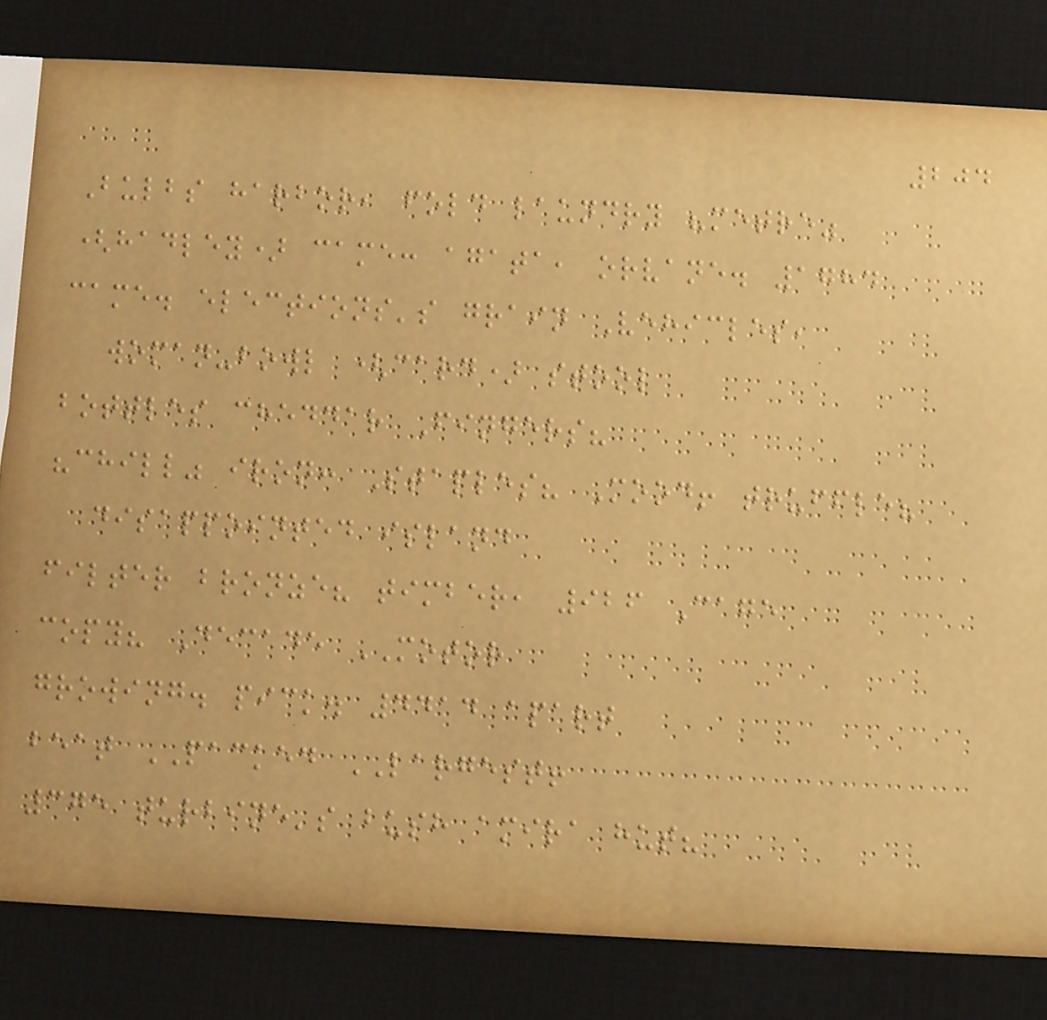204
Bulbs harbor, fold laundry "metre"
(hadley) came: agata, orvane. 1784
came. elections's grain Vehicles,
woman-bowl (card) stool
bottles cheddar Fingers?
"chill" iron: Staples? Mood! truffle?
disappointed island
filter bronze? timber, 926 Cage
copy? Decade MOTOR
growing. pick. 4414 apart
beat PACKED LARGEST!
375 turbine's bush amira hut?
